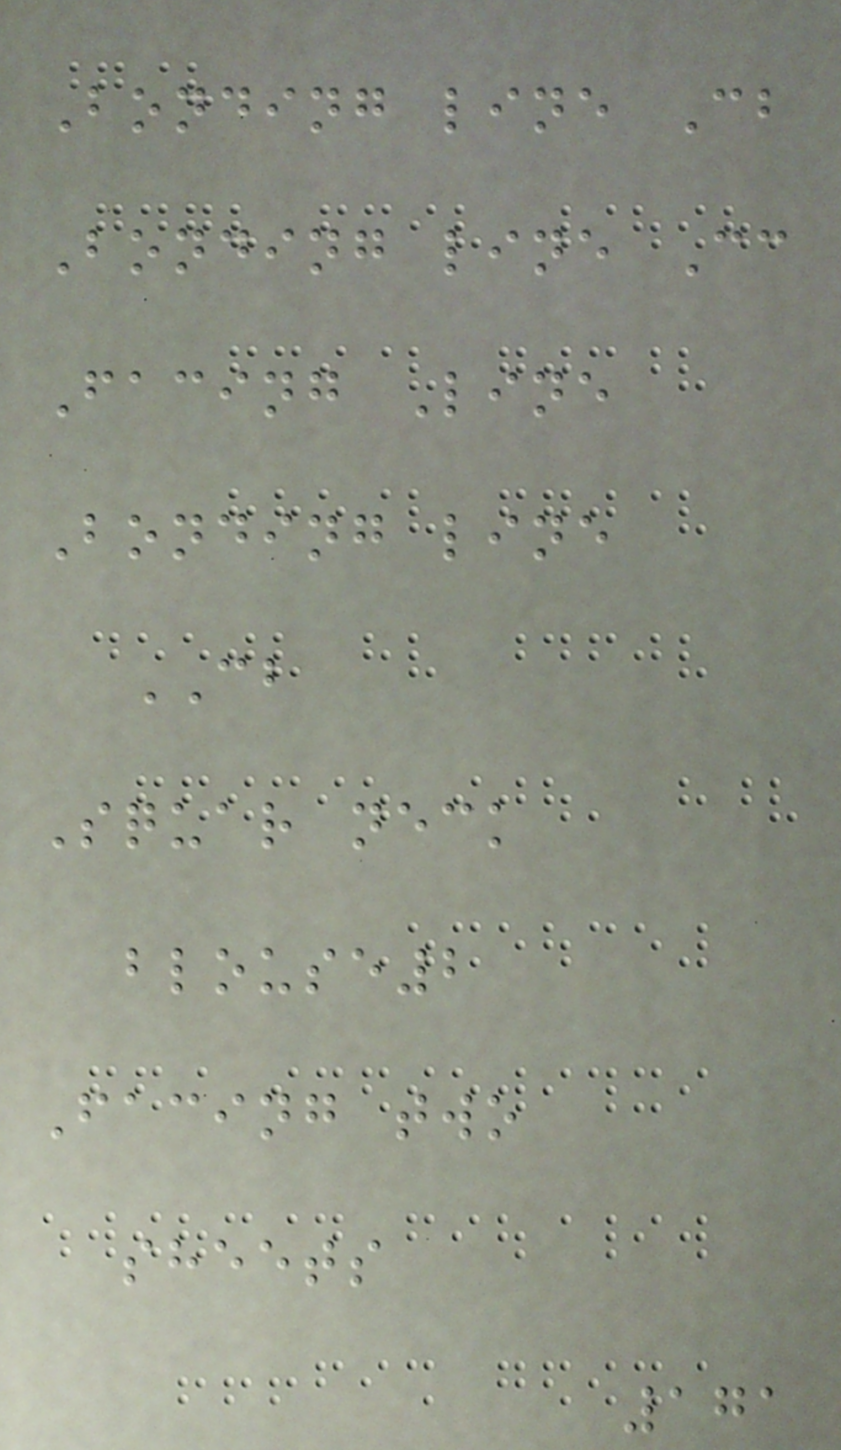Bonding line Cb
Bonding line Cc
Facing Line
Bonding line
CB
Squar neck
blouse2
Facing two
sheets
171
